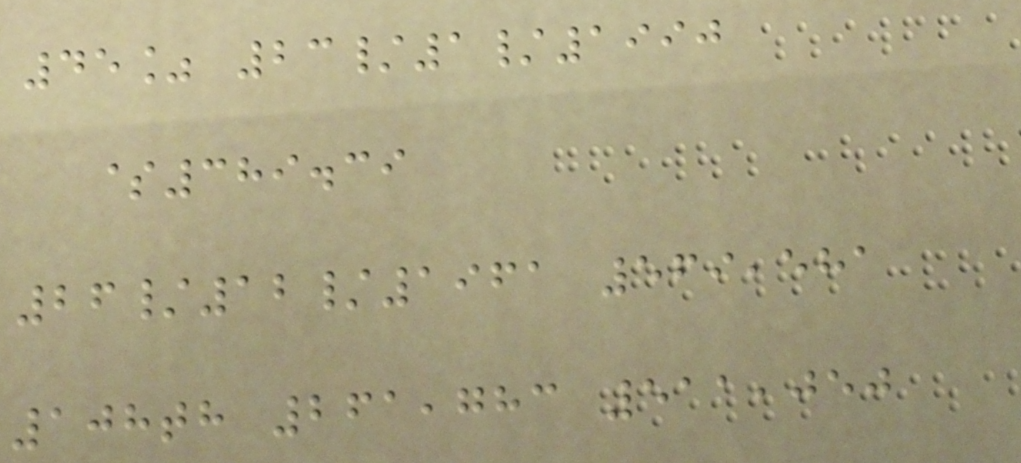45% 23/1/1990
$389.39
26/12/1961 569,581
108th 261,783 511,050
